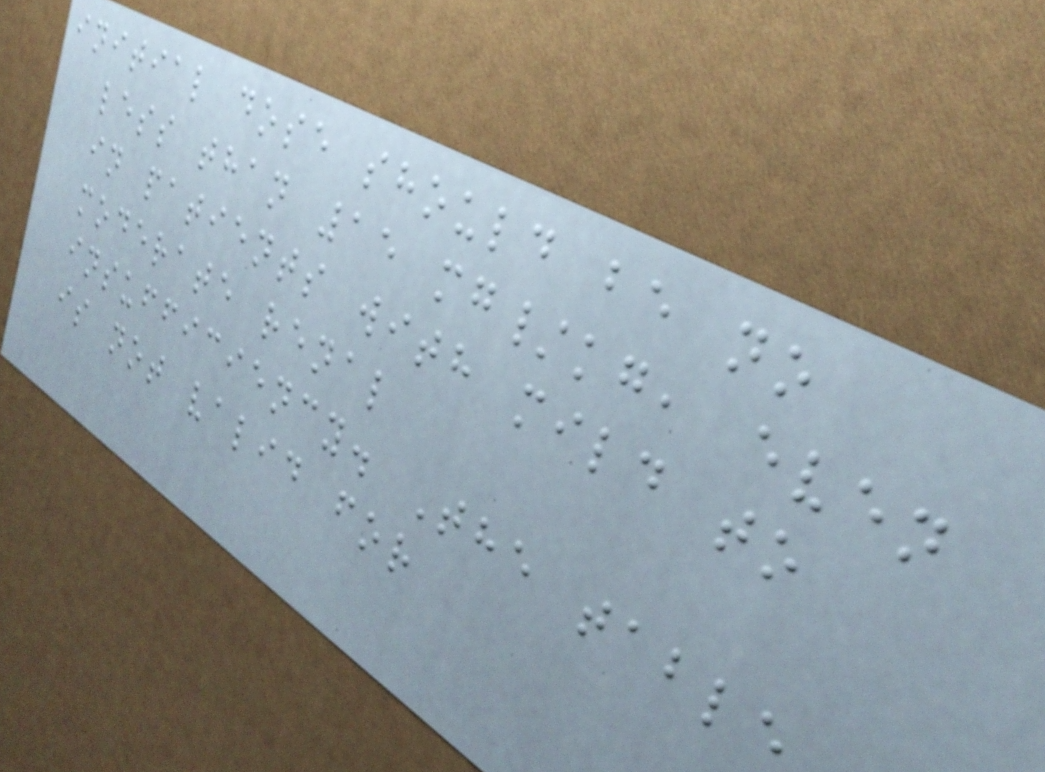initial dose should be no
less than 15 mg/kg, even
in patients with mild to
moderate renal
insufficiency. The table
is not valid for
